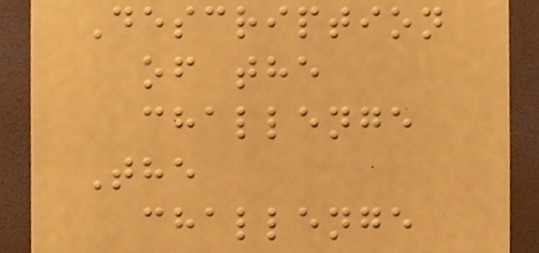Description
of the
challenge
The
challenge
